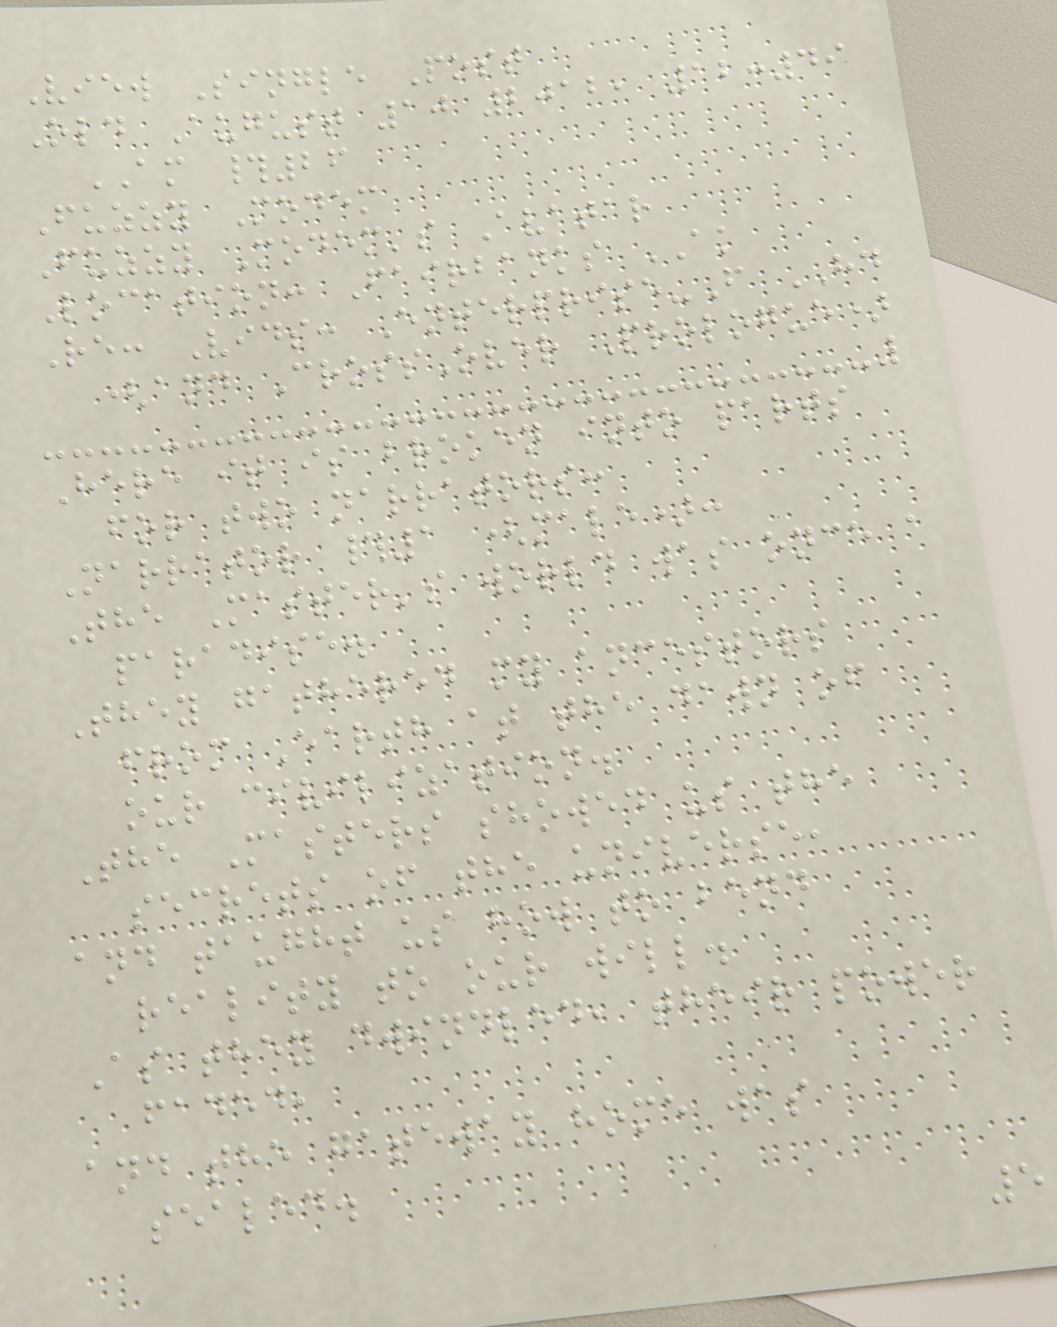View Single Post
Old August 10 2012, 12:49
AM #26
Fuzzy Modem
Fuzzy Modem's Avatar
Location: Fairbanks AK
Re: Vids: Enterprise-F HD
(and CrossOver Prologue)
Here it is broken into parts
for two narrators:
Narrator #1 (male):
The Master's world was once a
paradise.
They gathered my ancestors
from Earth at the dawn of
our civilization.
The Masters showed us the
secrets of the universe,
and taught us how to bend
reality to our will.
As they dwindled, their power
faded,
and the gateway home was
sealed.
5
